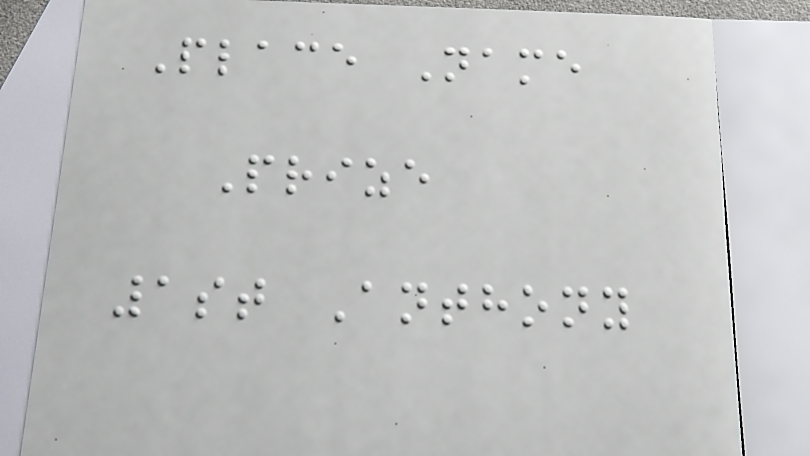Place Name
Prize
1st Anthony
